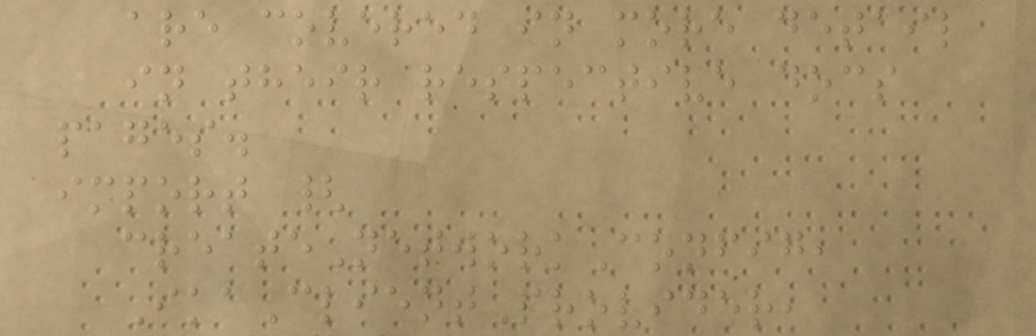are covered in more detail
in their respective docs
pages.
import {
createNetworkConfig,
IkaClientProvider,
